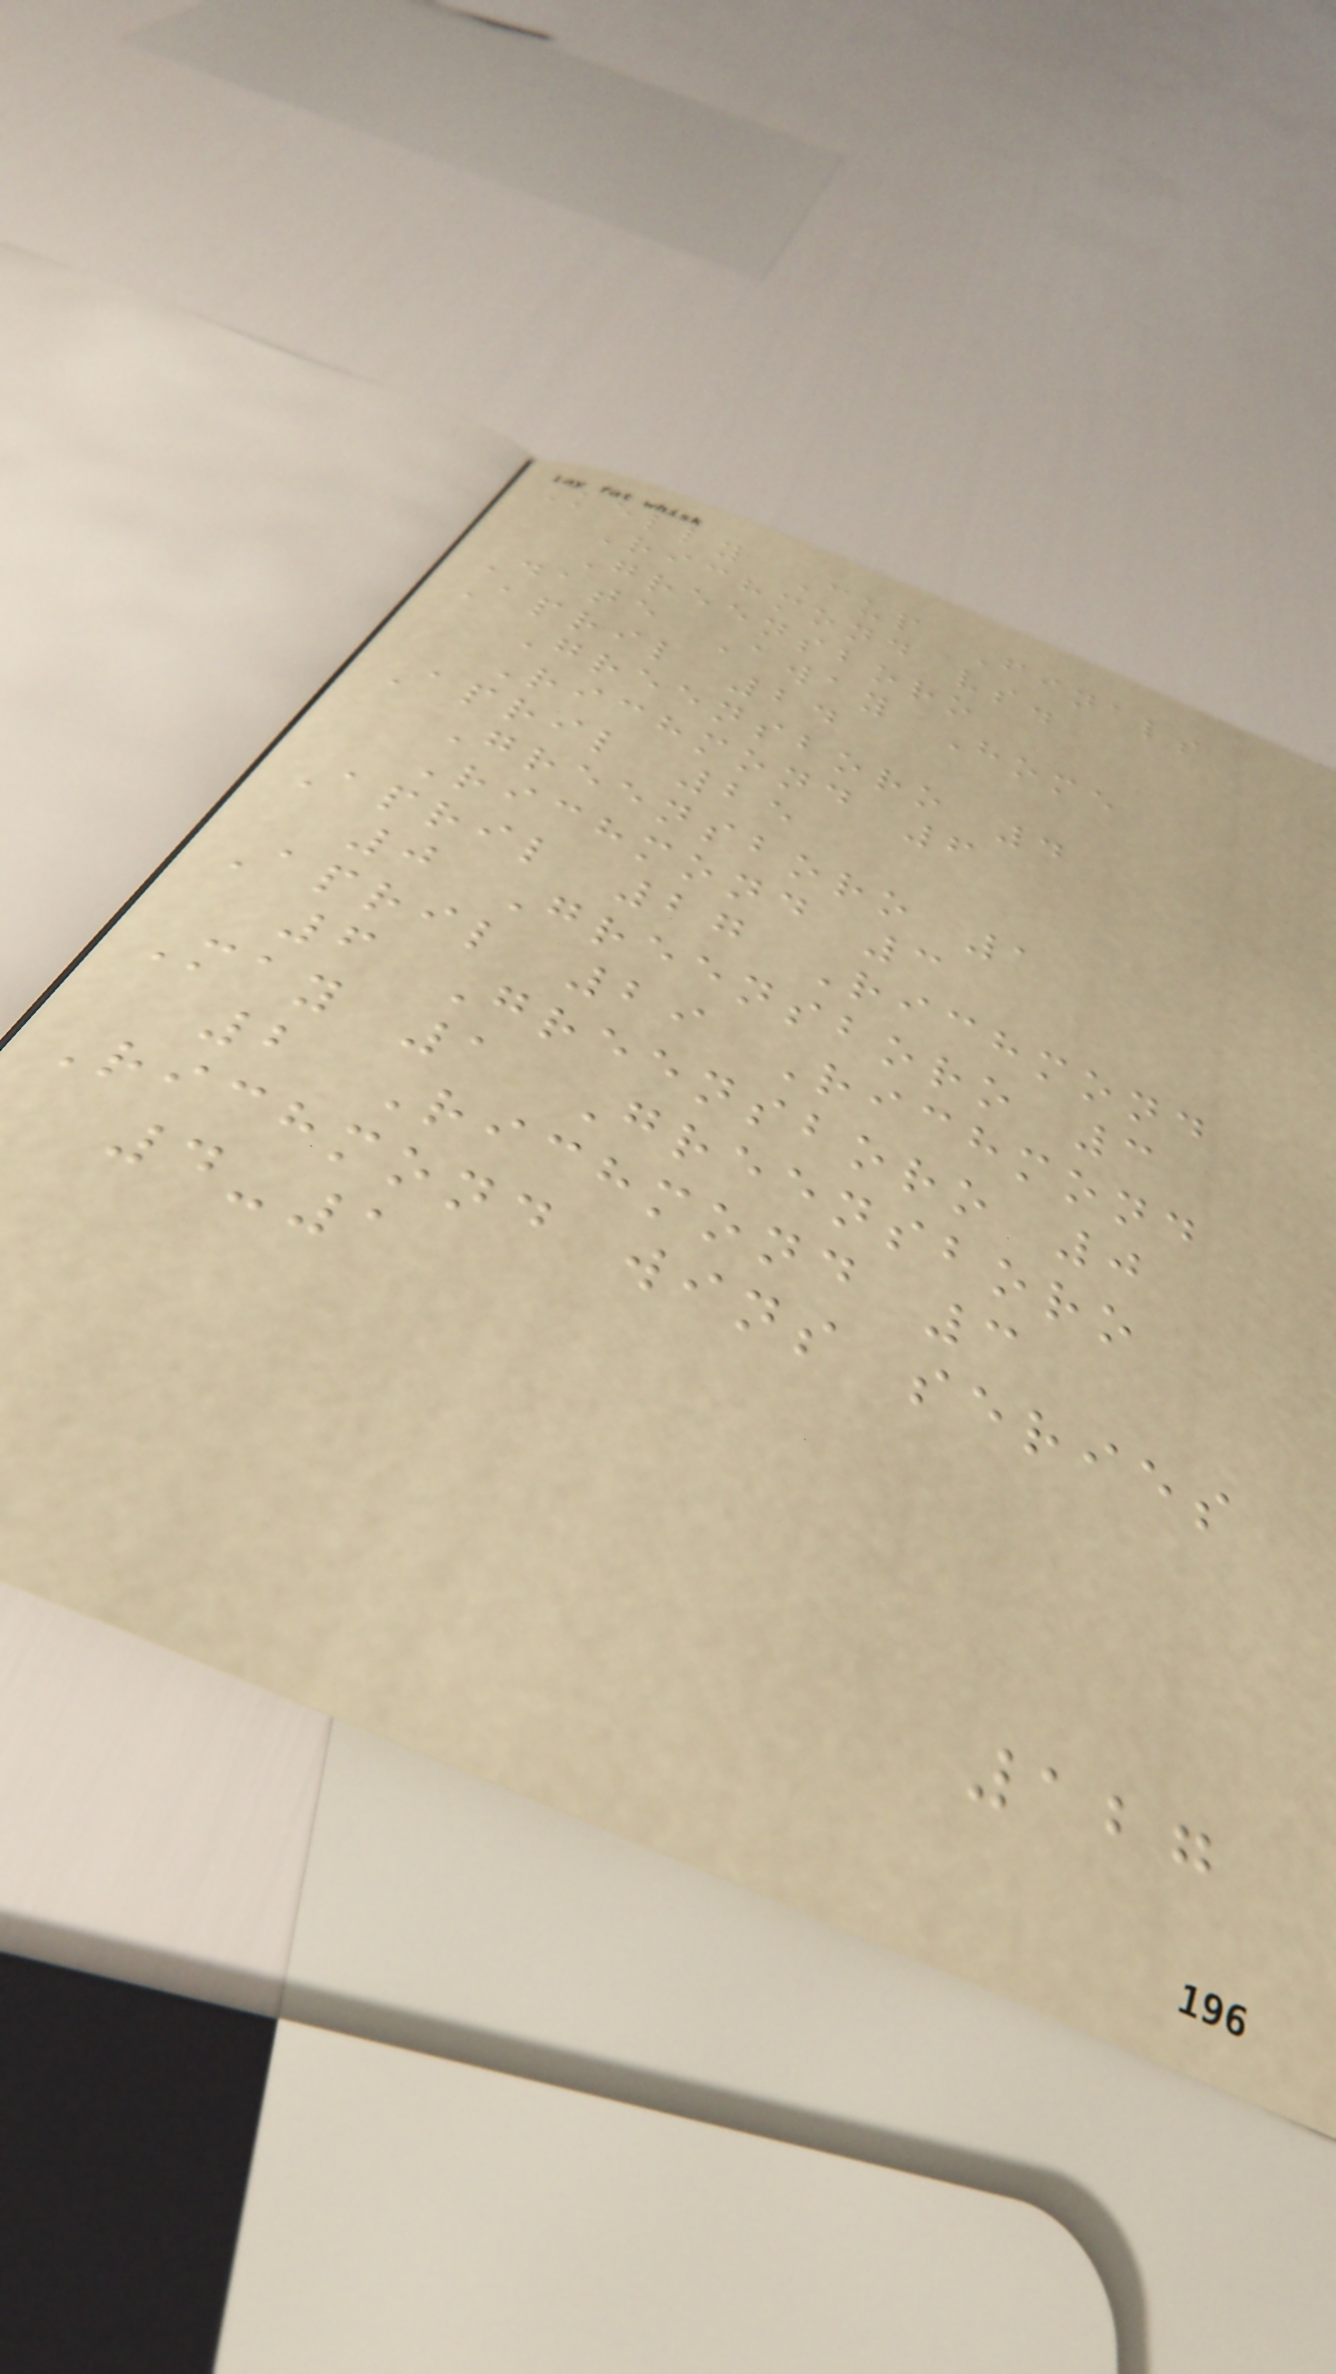Kelly Cup Finals
Richmond vs.
Greensboro
Date Away Home
April 24
Greensboro 4
Richmond 6
April 25
Greensboro 1
Richmond 3
April 27 Richmond
0 Greensboro 3
April 29 Richmond
6 Greensboro 0
May 1 Greensboro
2 Richmond 3
Richmond wins series
4-1
127
